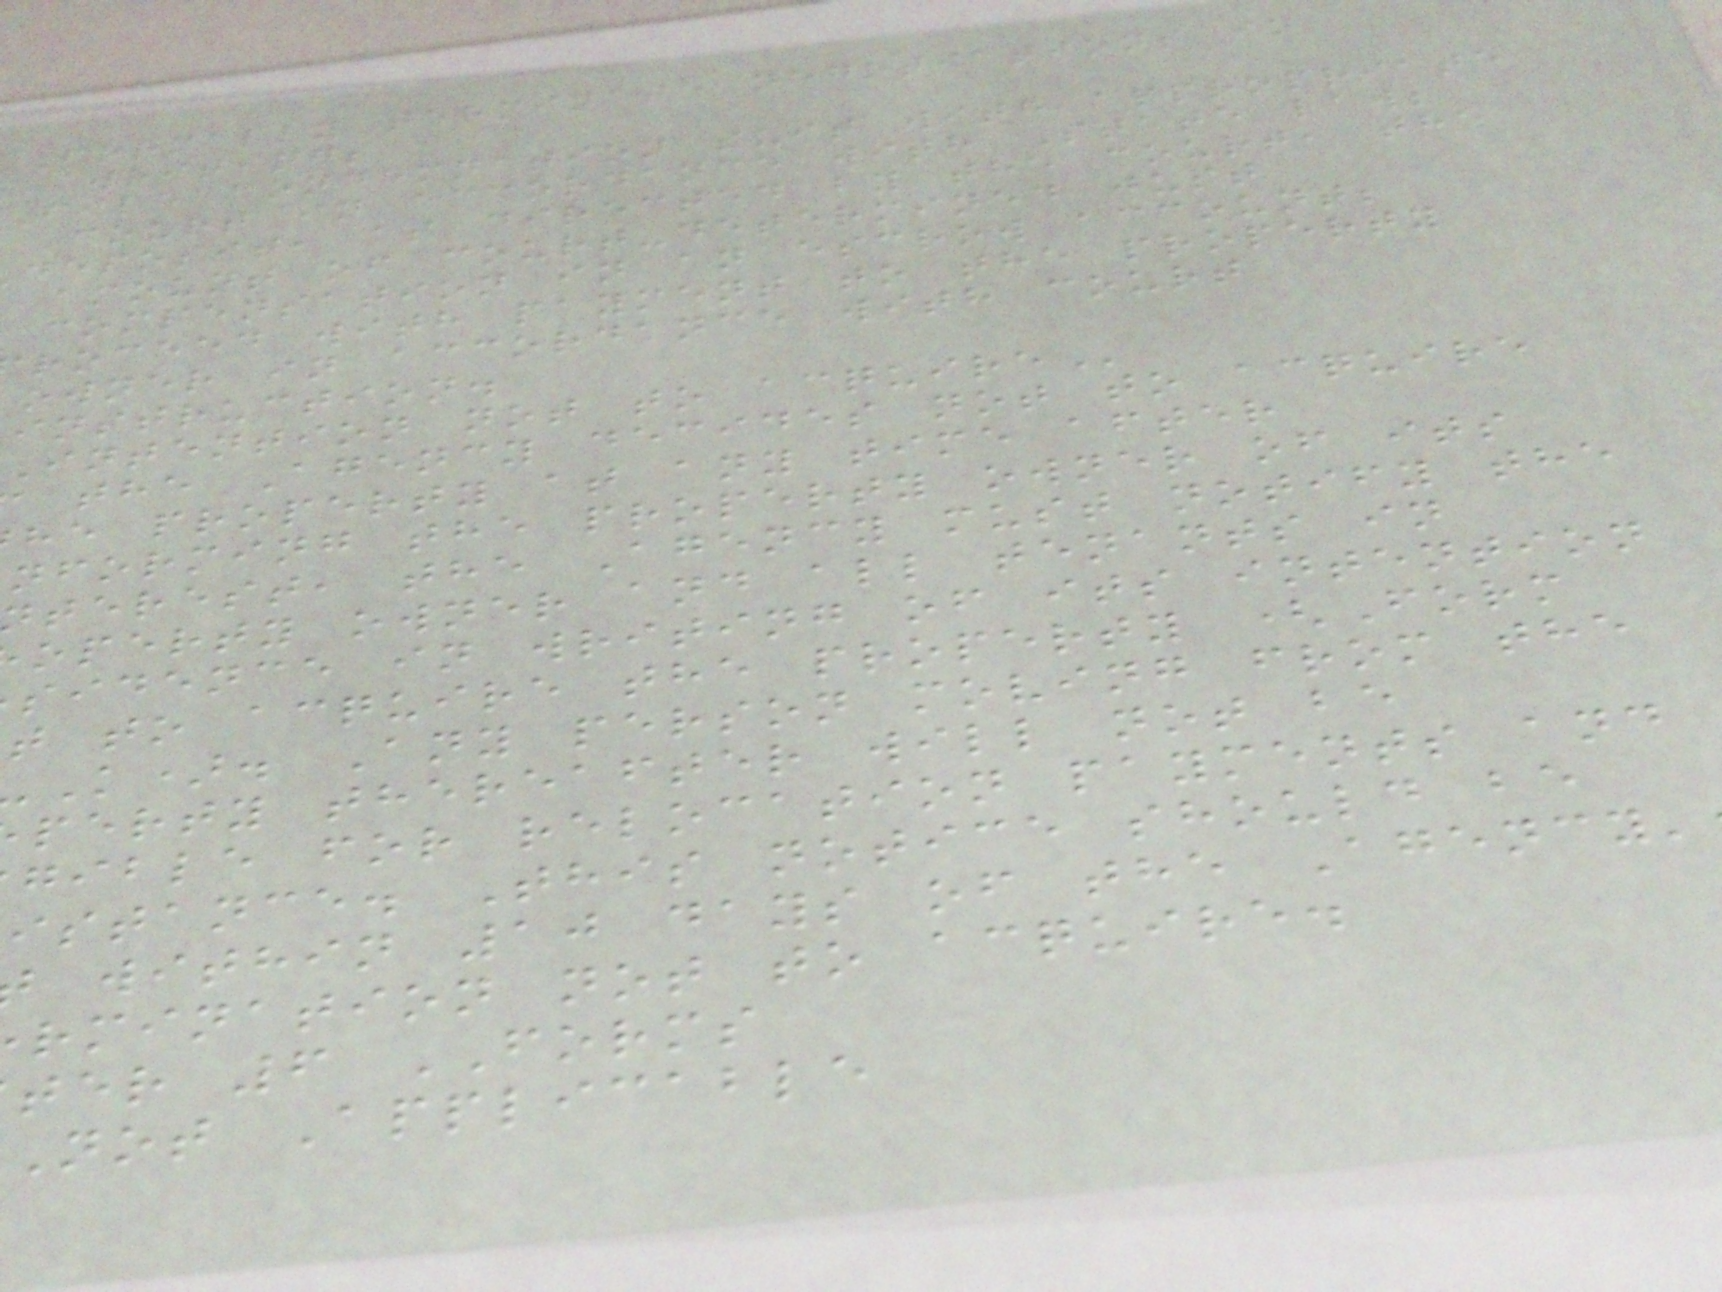Formally terminate negotiations in
writing;
File condemnation suit with appropriate
court in accordance with State law;
deposit, as directed by the court, the
amount of court-determined just
compensation in an escrow account;
roceed with payment to the property
owner in accordance with court
instruction.
intention not to
the Agency decides not to acquire
he property at any time after
nforming the property owner of its
terest, the Agency must notify the
operty owner and all tenants in
sidence in writing of its intention
t to acquire the property (Form
K). Any person moving from the
perty thereafter will not be
gible for relocation payments and
istance. This notice should be
within 10 days of the Agency'
rmination not to acquire.
ter 6 FORMS
Not Applicable
